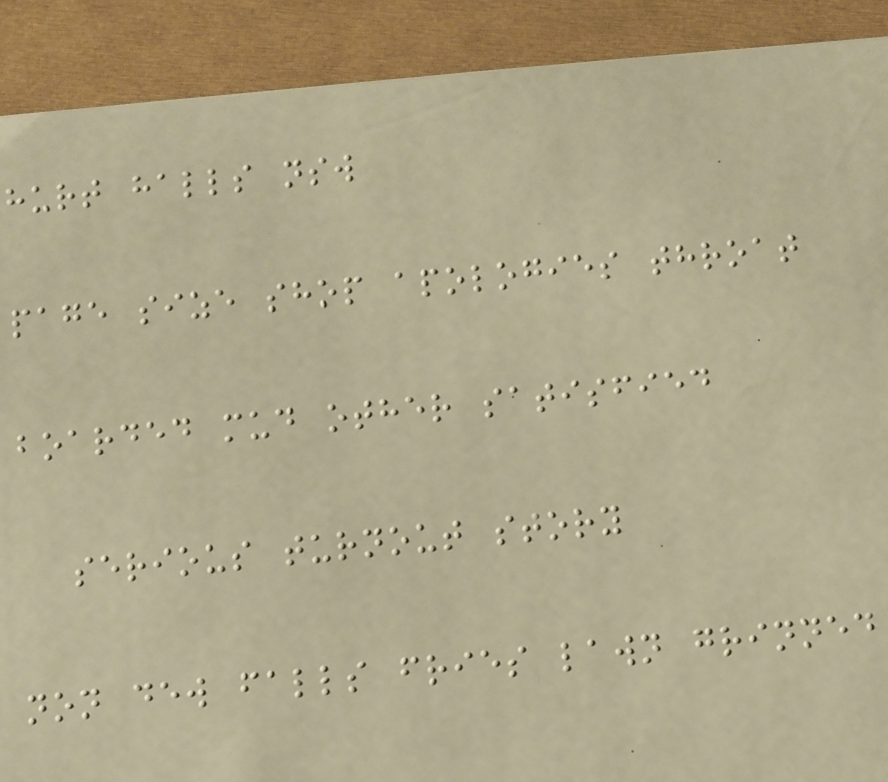hurt halls nsw
page size shop apologies throat
boarded mud other satisfied
serious turnout story
non dew falls fries lawn grinned
